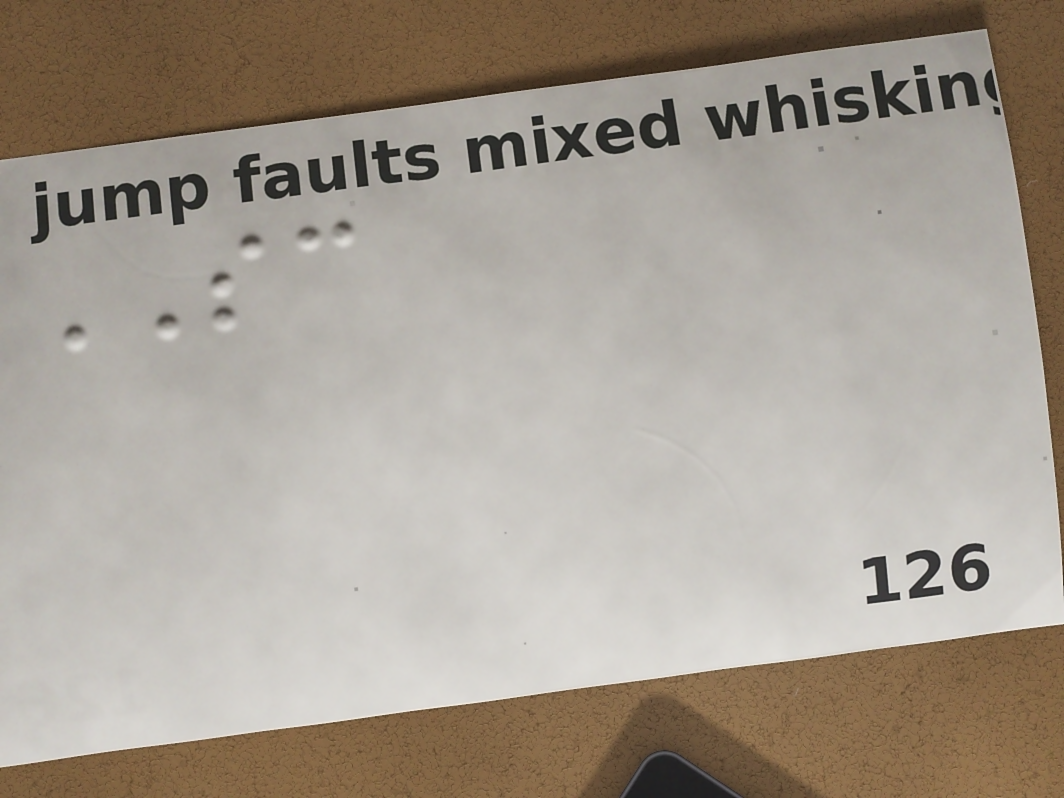SC
